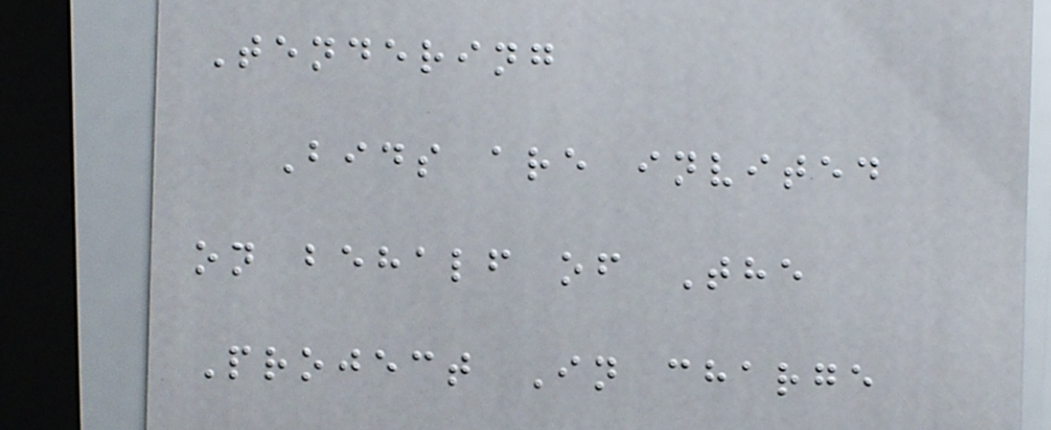Tendering
Bids are invited
on behalf of The
Project In charge
